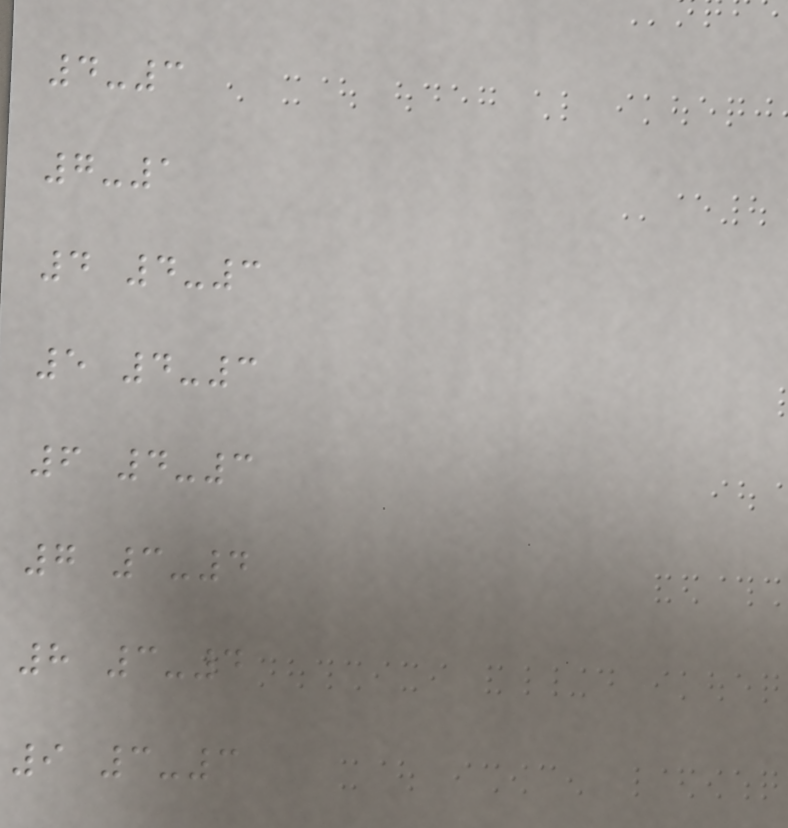4-3
7-1
4 4-3
5 4-3
6 4-3
7 3-4
8 3-4
9 3-3
